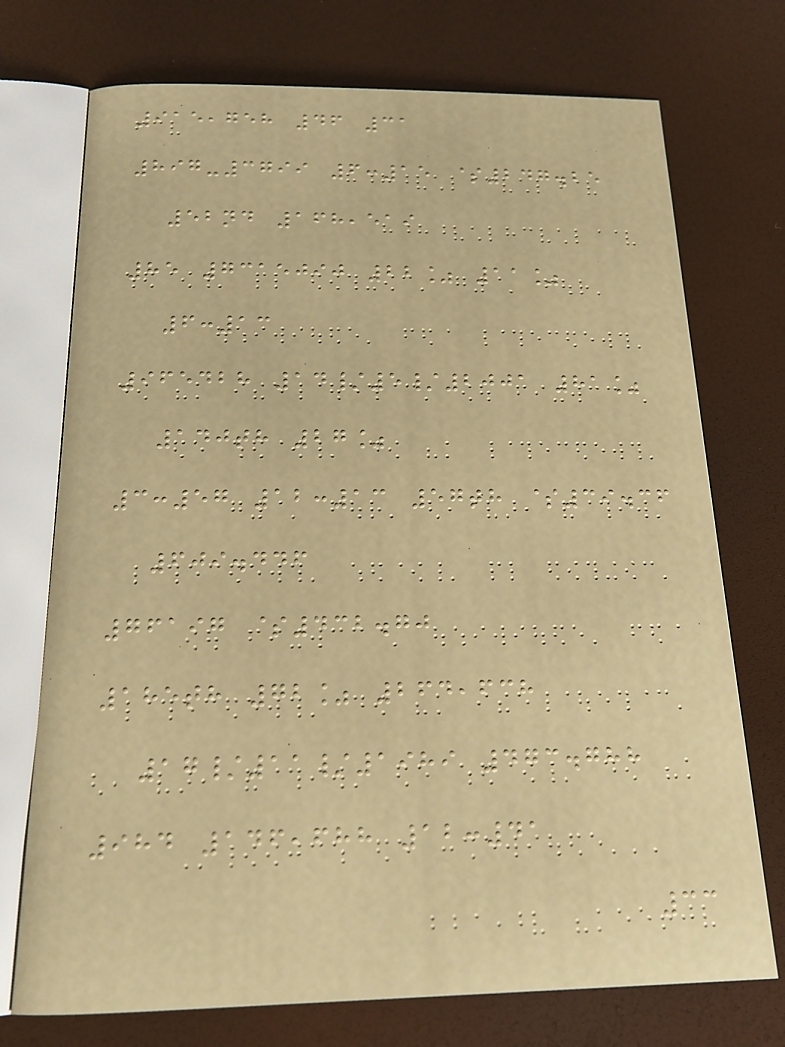915,758 46 31
897-3799 6:15 $247.25
52nd 168,519
85 7315090 22% 11%
6:13
965428 14/5/2001 81%
140th 27%
3:57 12:13 57th $39.36
609.446
76197 $432.70
185th 72% 264,638
17/11/1989 473.788
984 146,688 12:41
33
